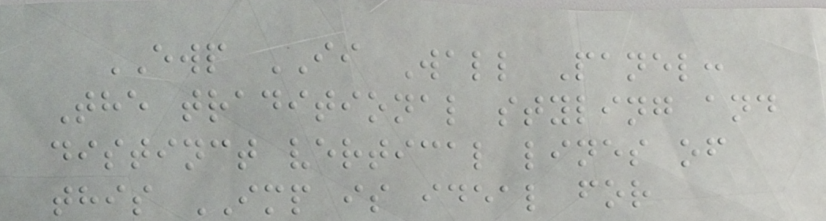EWP II Wall Panel:
The traditional styling and
distinct vertical lines of
this IMP is ideal for
